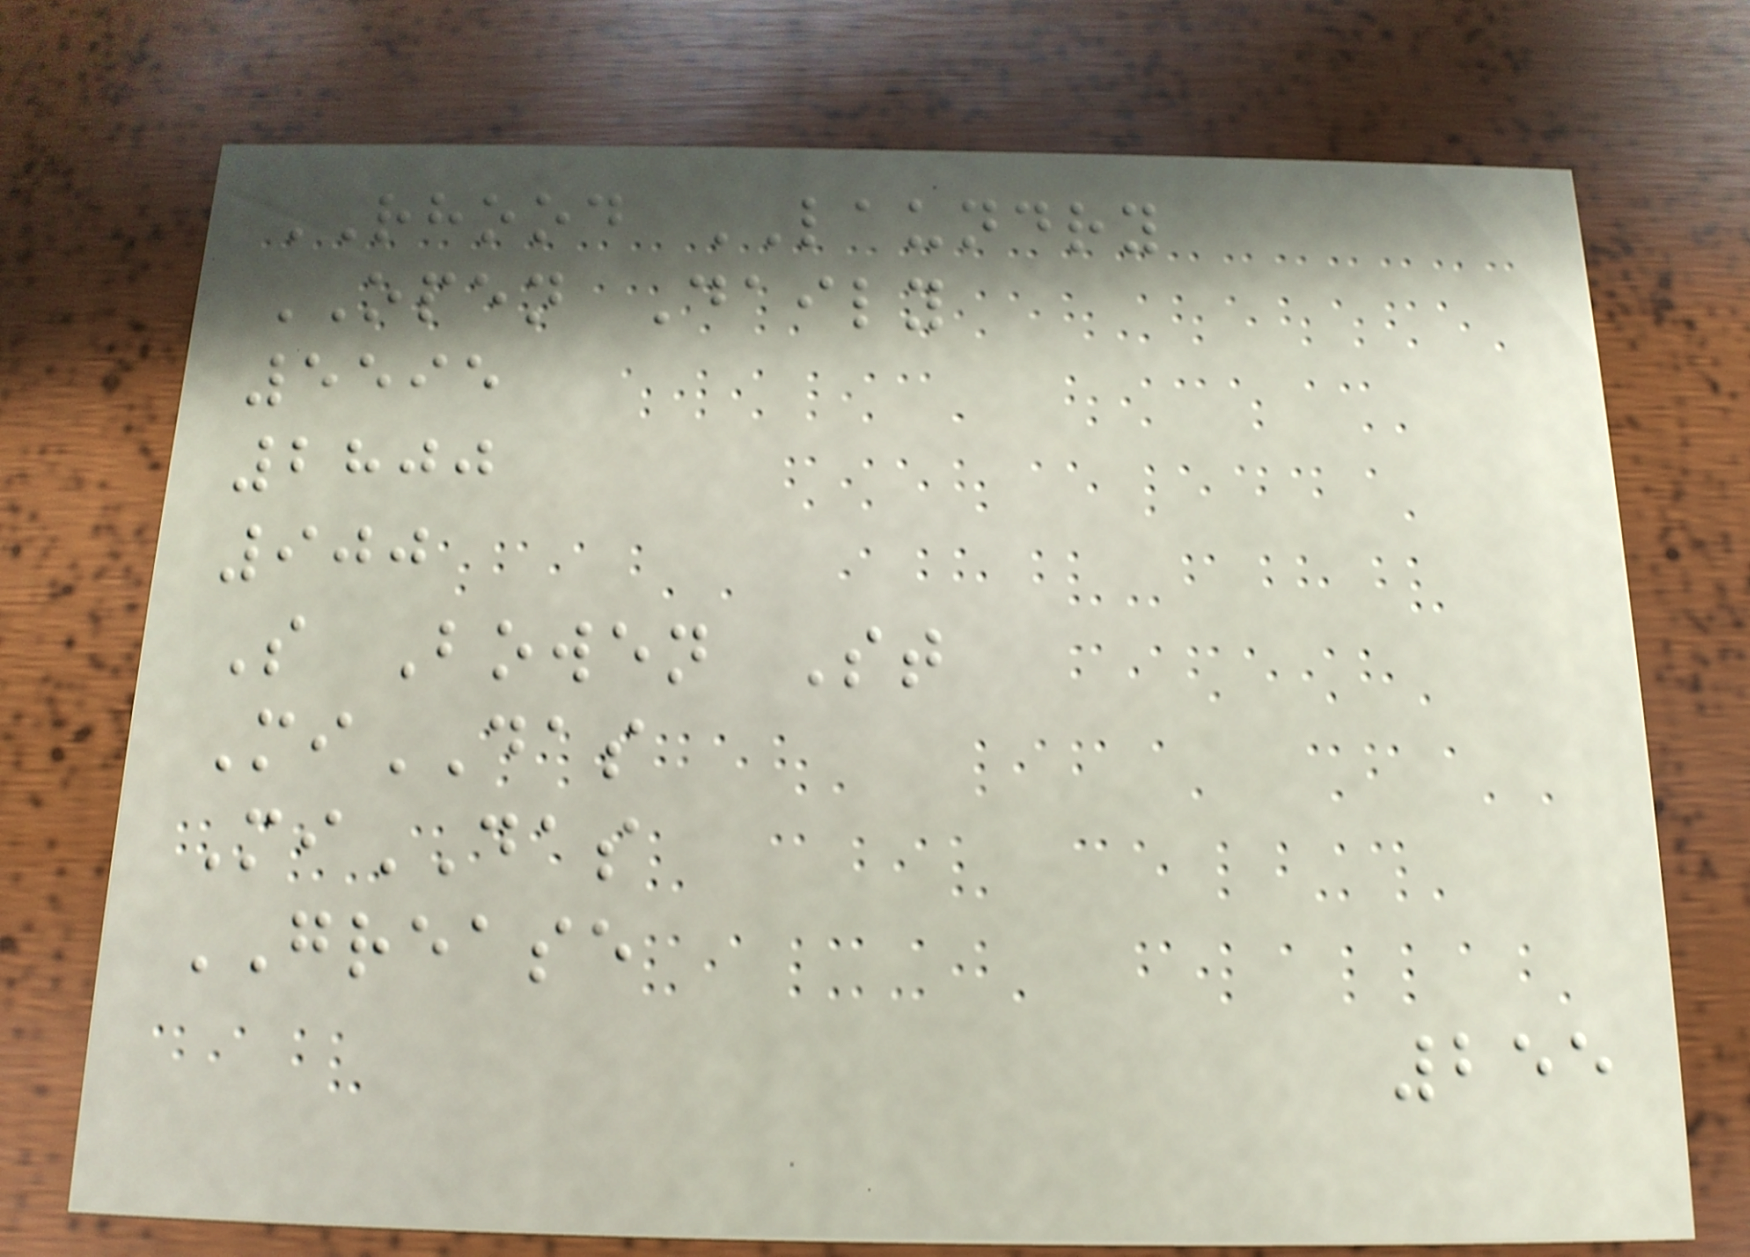RHOOD LAUNDRY
OPEN Daily
5595
2800
900
S Bowen St
MiDAS
MiDAS
GREASE
255
